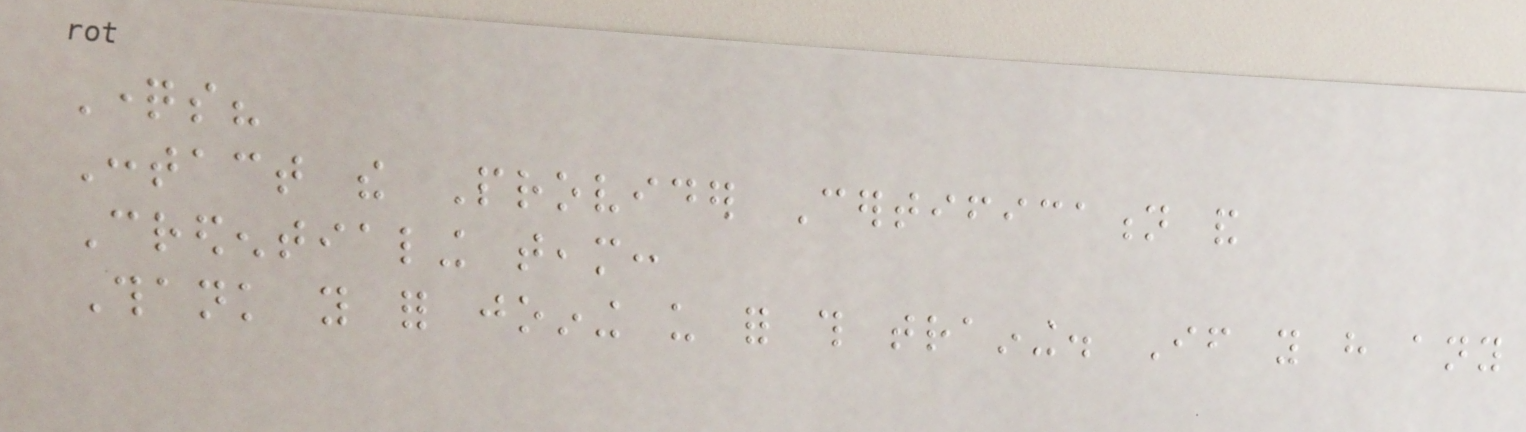Questions?
Contact the Provider Certification and
Credentialing team:
Thank you for joining us for this training. If you have any
